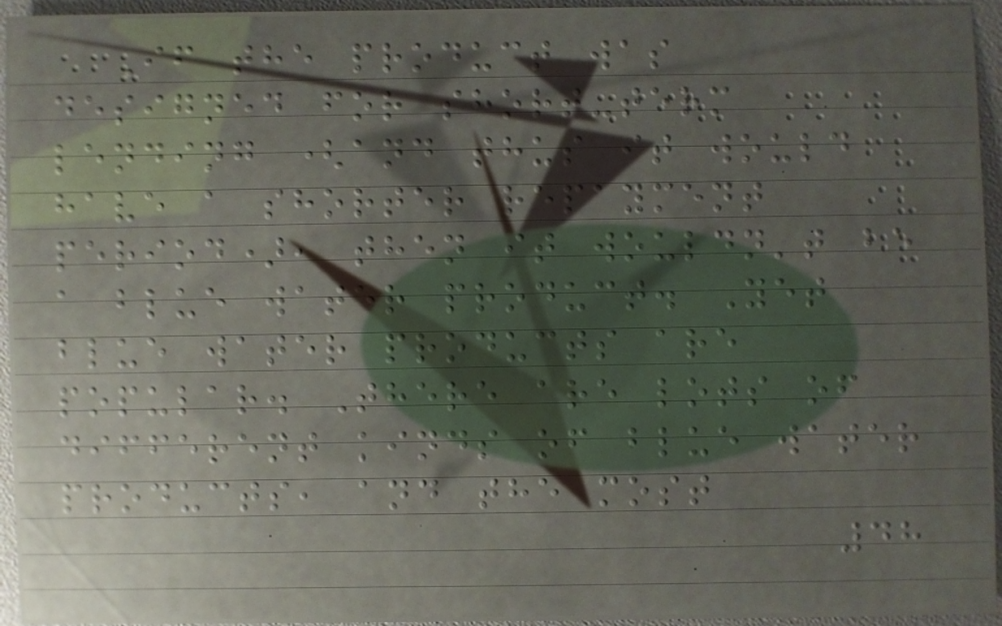If the product was
designed for short-term
lending (and thus it would
have a shorter repayment
period), then it wouldn't be
a blue water product. Yet
blue water products are
popular. There are lots of
different kinds of blue water
products, and the most
48
